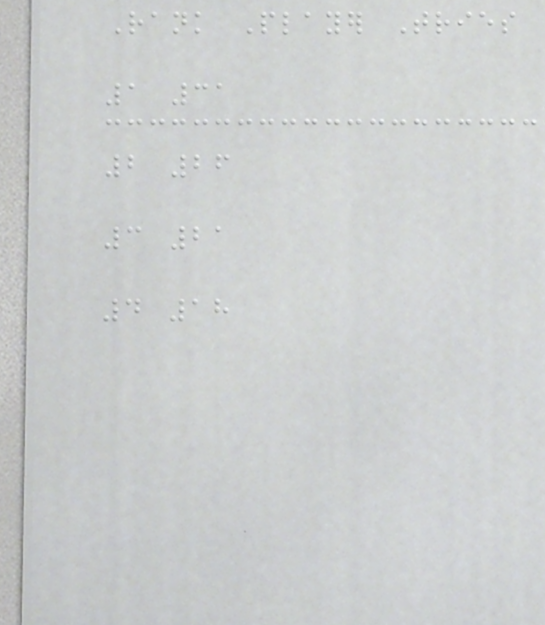Rank Player Tries
1 31
2 26
3 21
4 18
